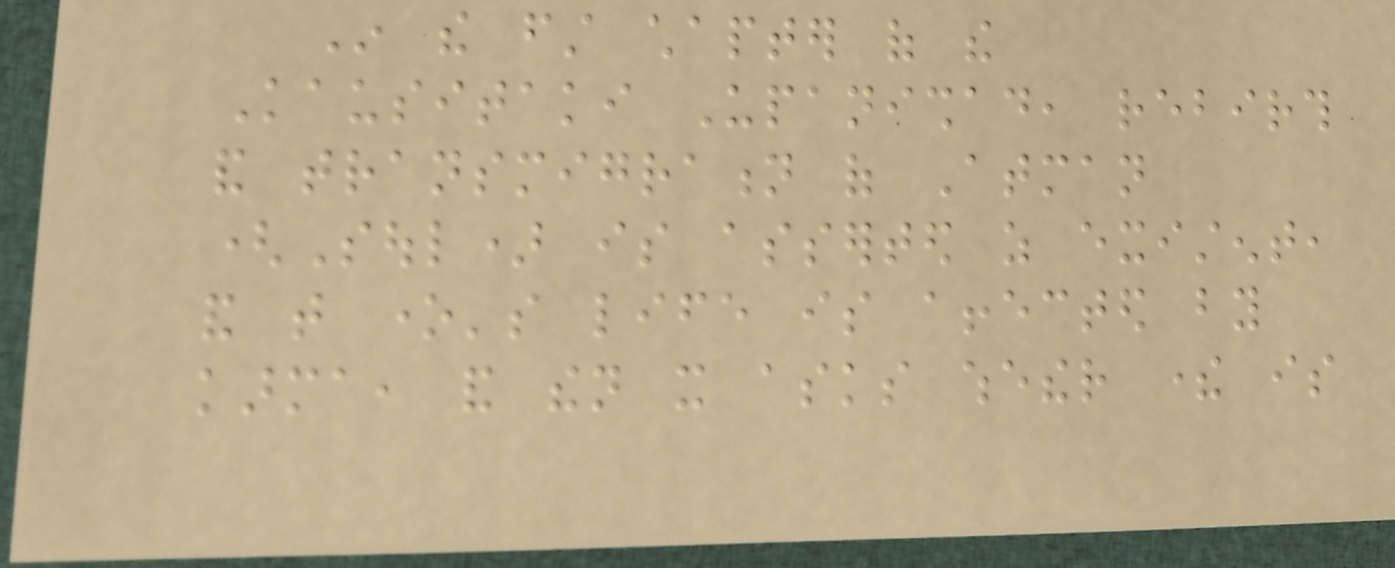In the first chapter of the
Kausitaki Upanishad, rebirth
and transmigration of Atman
(Soul) is asserted as existent,
and that one's life is affected by
karma, and then it asks whether there is
